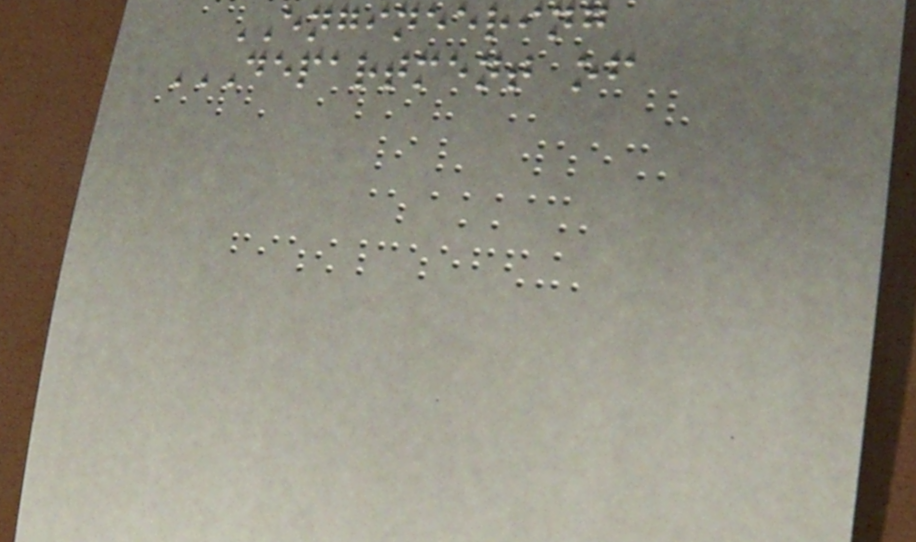ENGINEERING
DEPARTMENT OF
